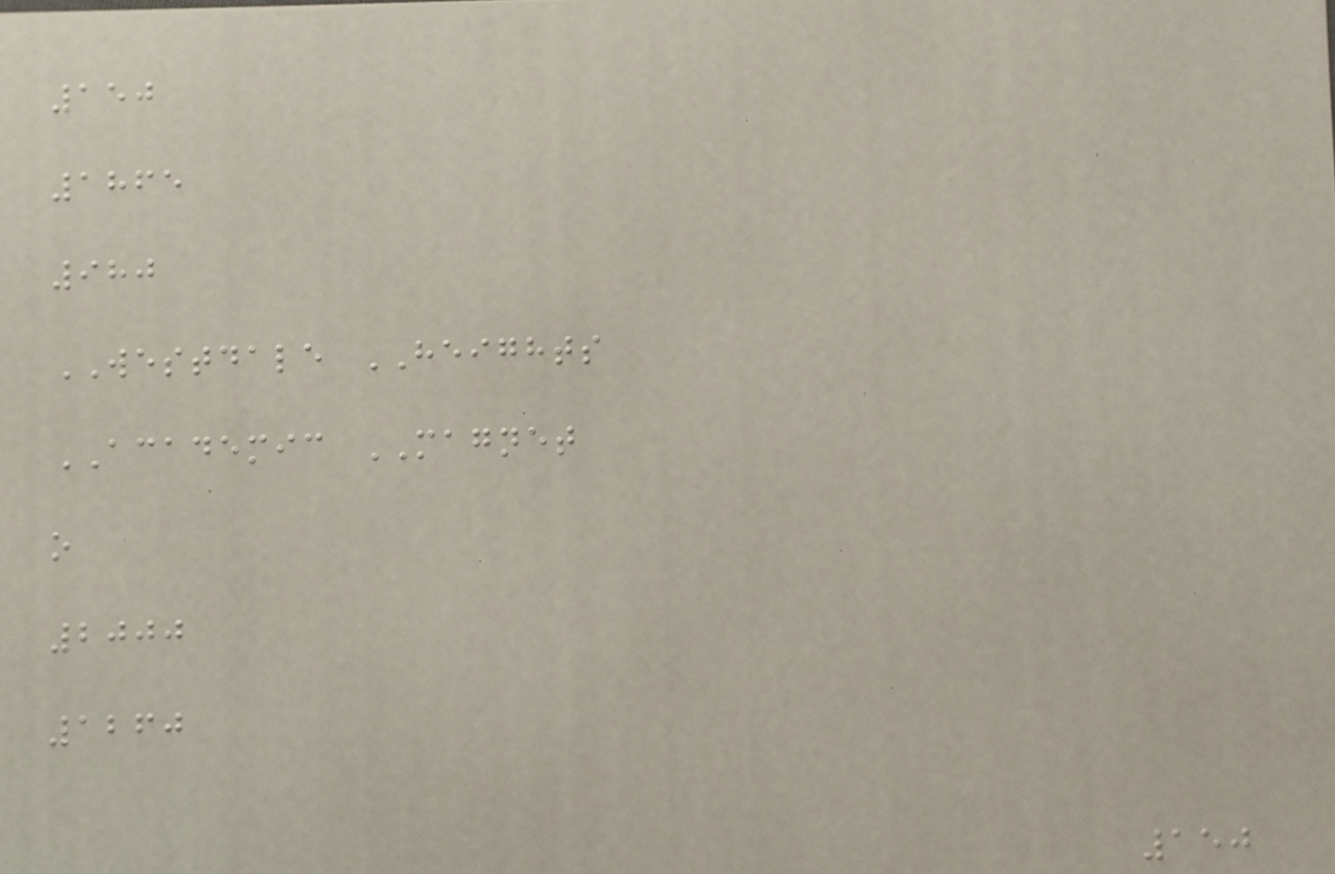150
1865
980
WESTDALE HEIGHTS
ACADEMIC MAGNET
o
2000
1260
150
